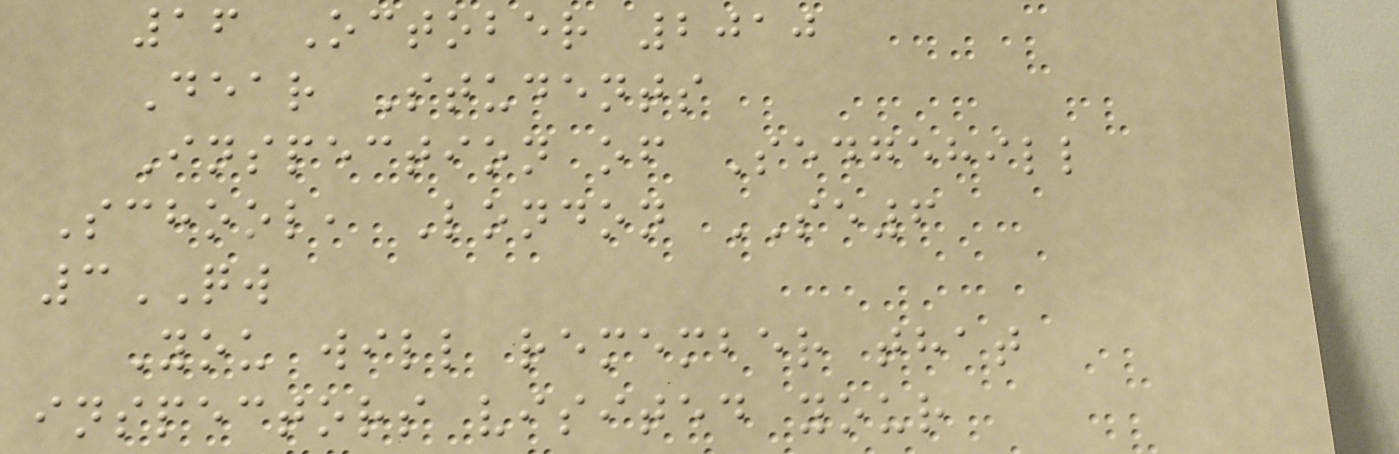16 October 2010
Dear Students
Inspection of Sedgehill
School, London SE6
3QW
You will remember that
inspectors visited your
